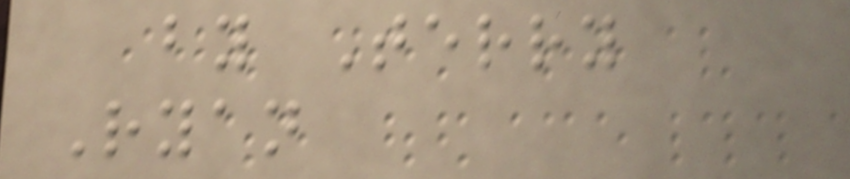by Terry
Ryan
